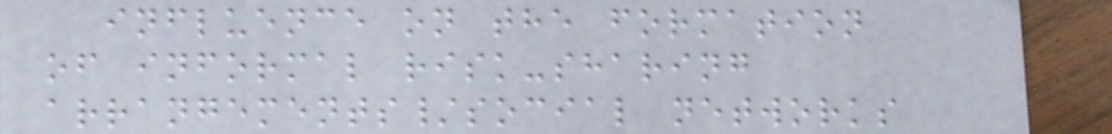influence on the formation
of informal risk-sharing
arrangements/social networks
